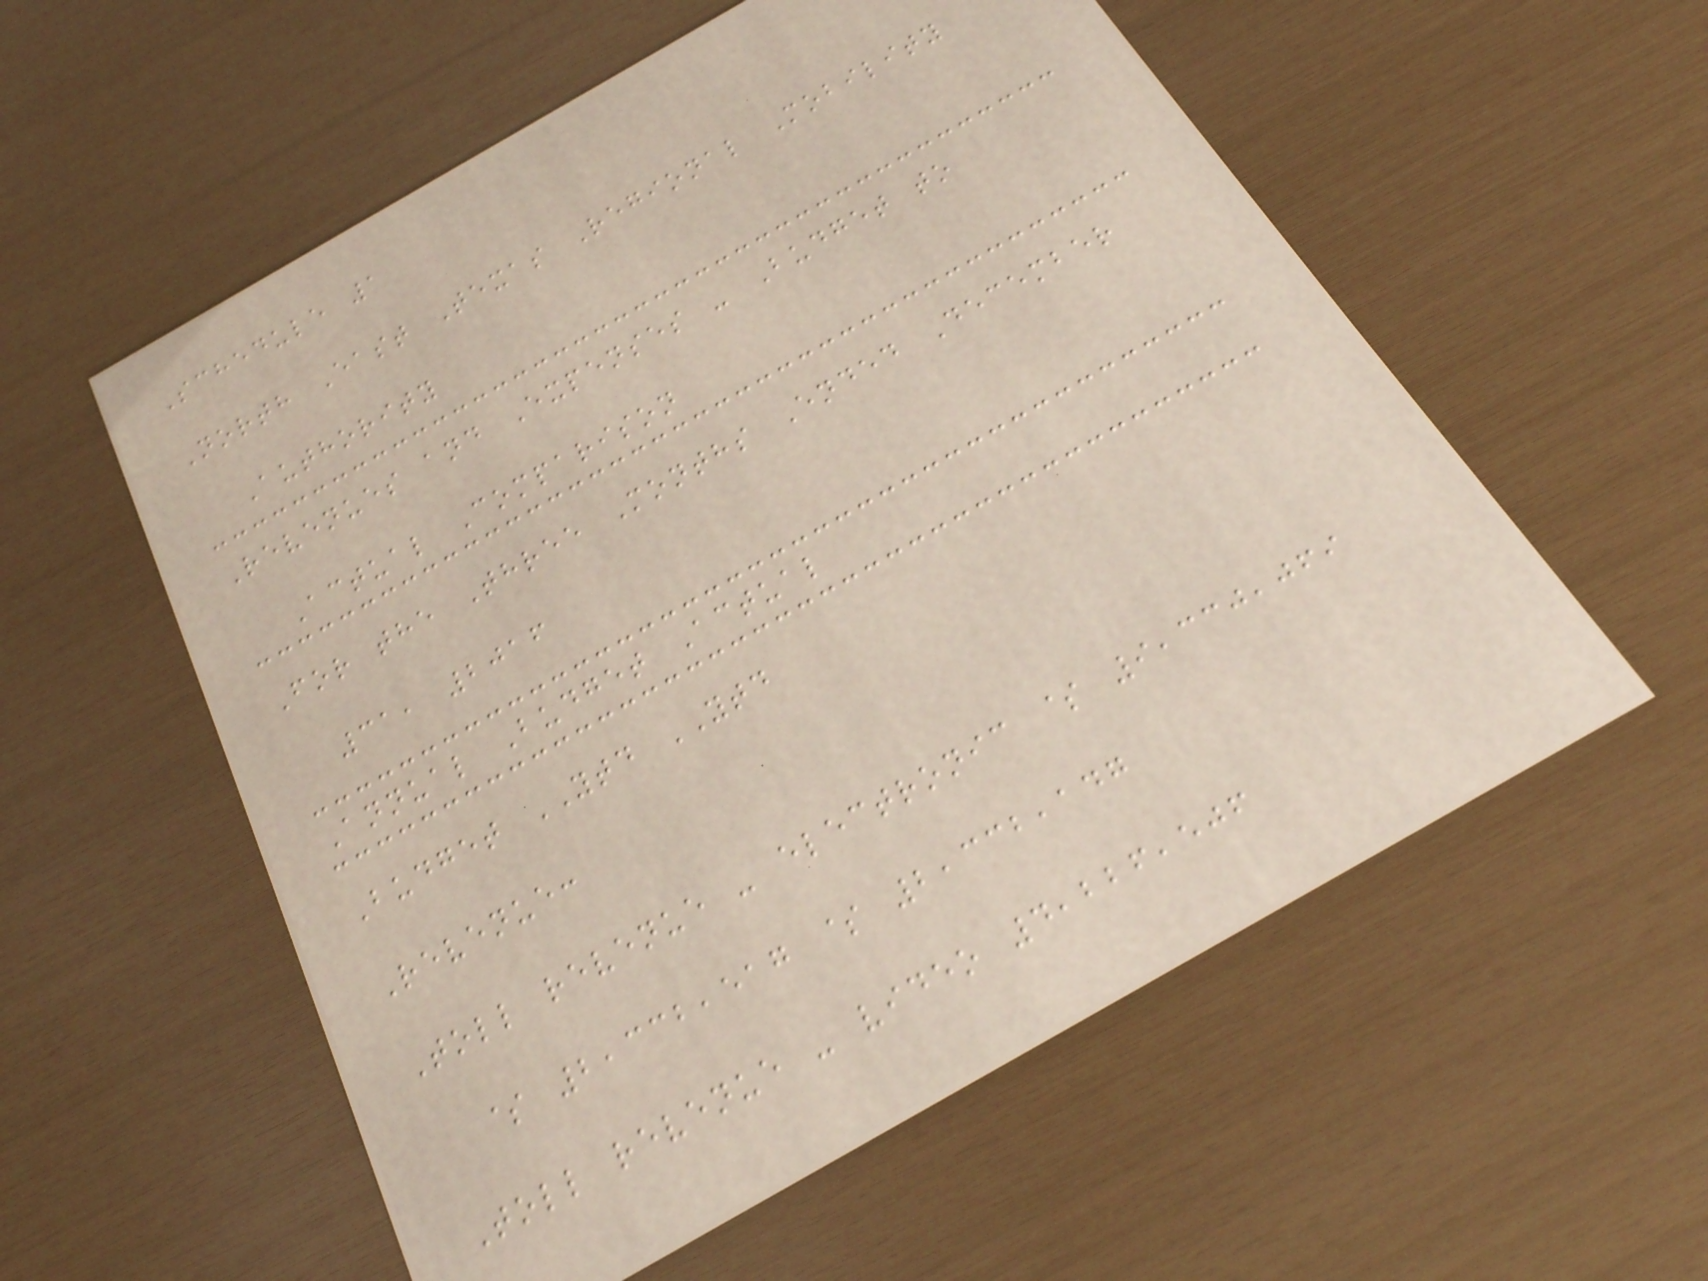Schedule 1
North East Texas Regional Mobility
Authority
Revenues and Expenses - Budget to
Actual Comparison
For the Three Months Ended December
31, 2016
Annual Budget Actual
Budget YTD YTD
Revenue:
Toll revenue - electronic $ 9,330,069
$ 2,332,517 $ 2,332,147
Toll revenue - video 4,226,506
